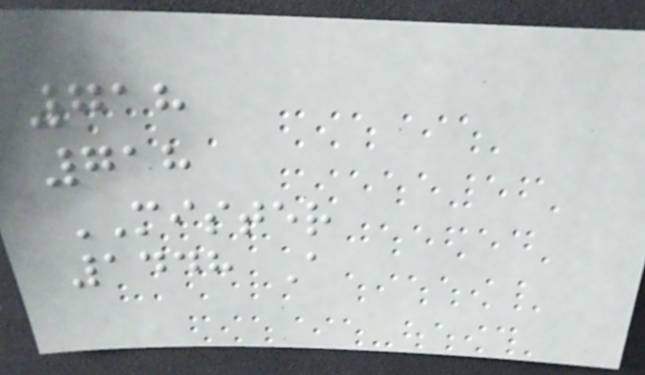718
718
MISTER
1448 A
